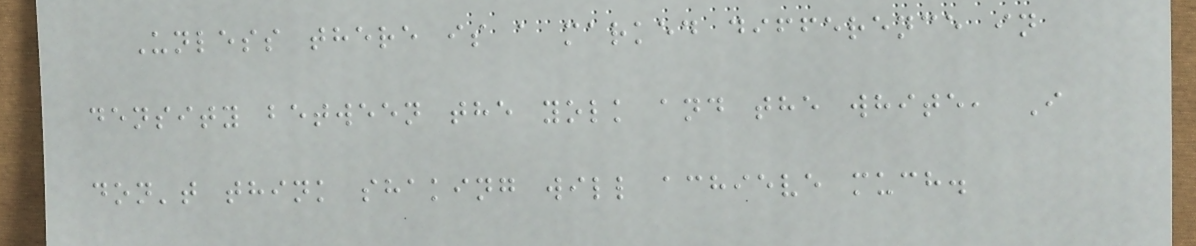Unless there is a marked difference in
density between the yolk and the white, I
don't think shaking will achieve much.
